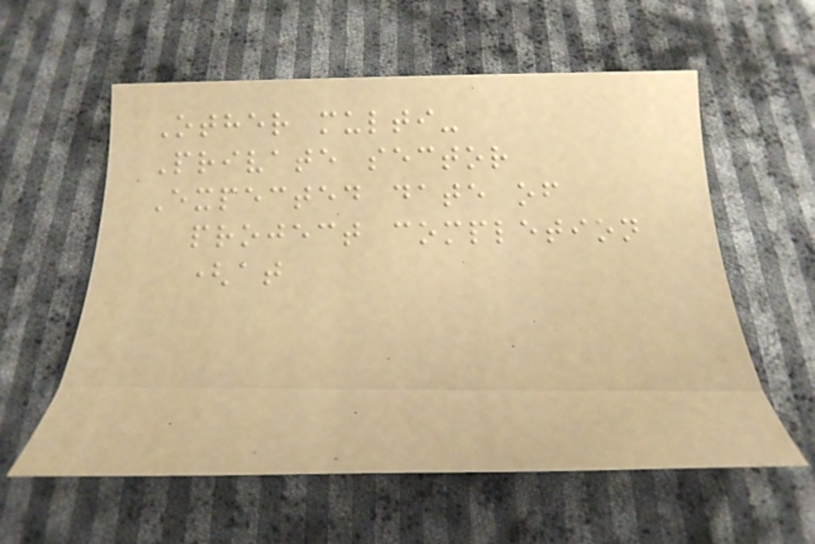Other multi-
Private sector
Expected date of
project completion
(at
